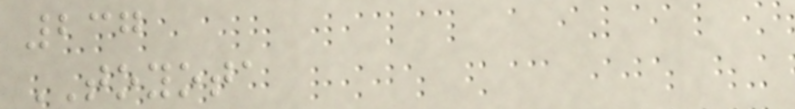237
TOYOTA
